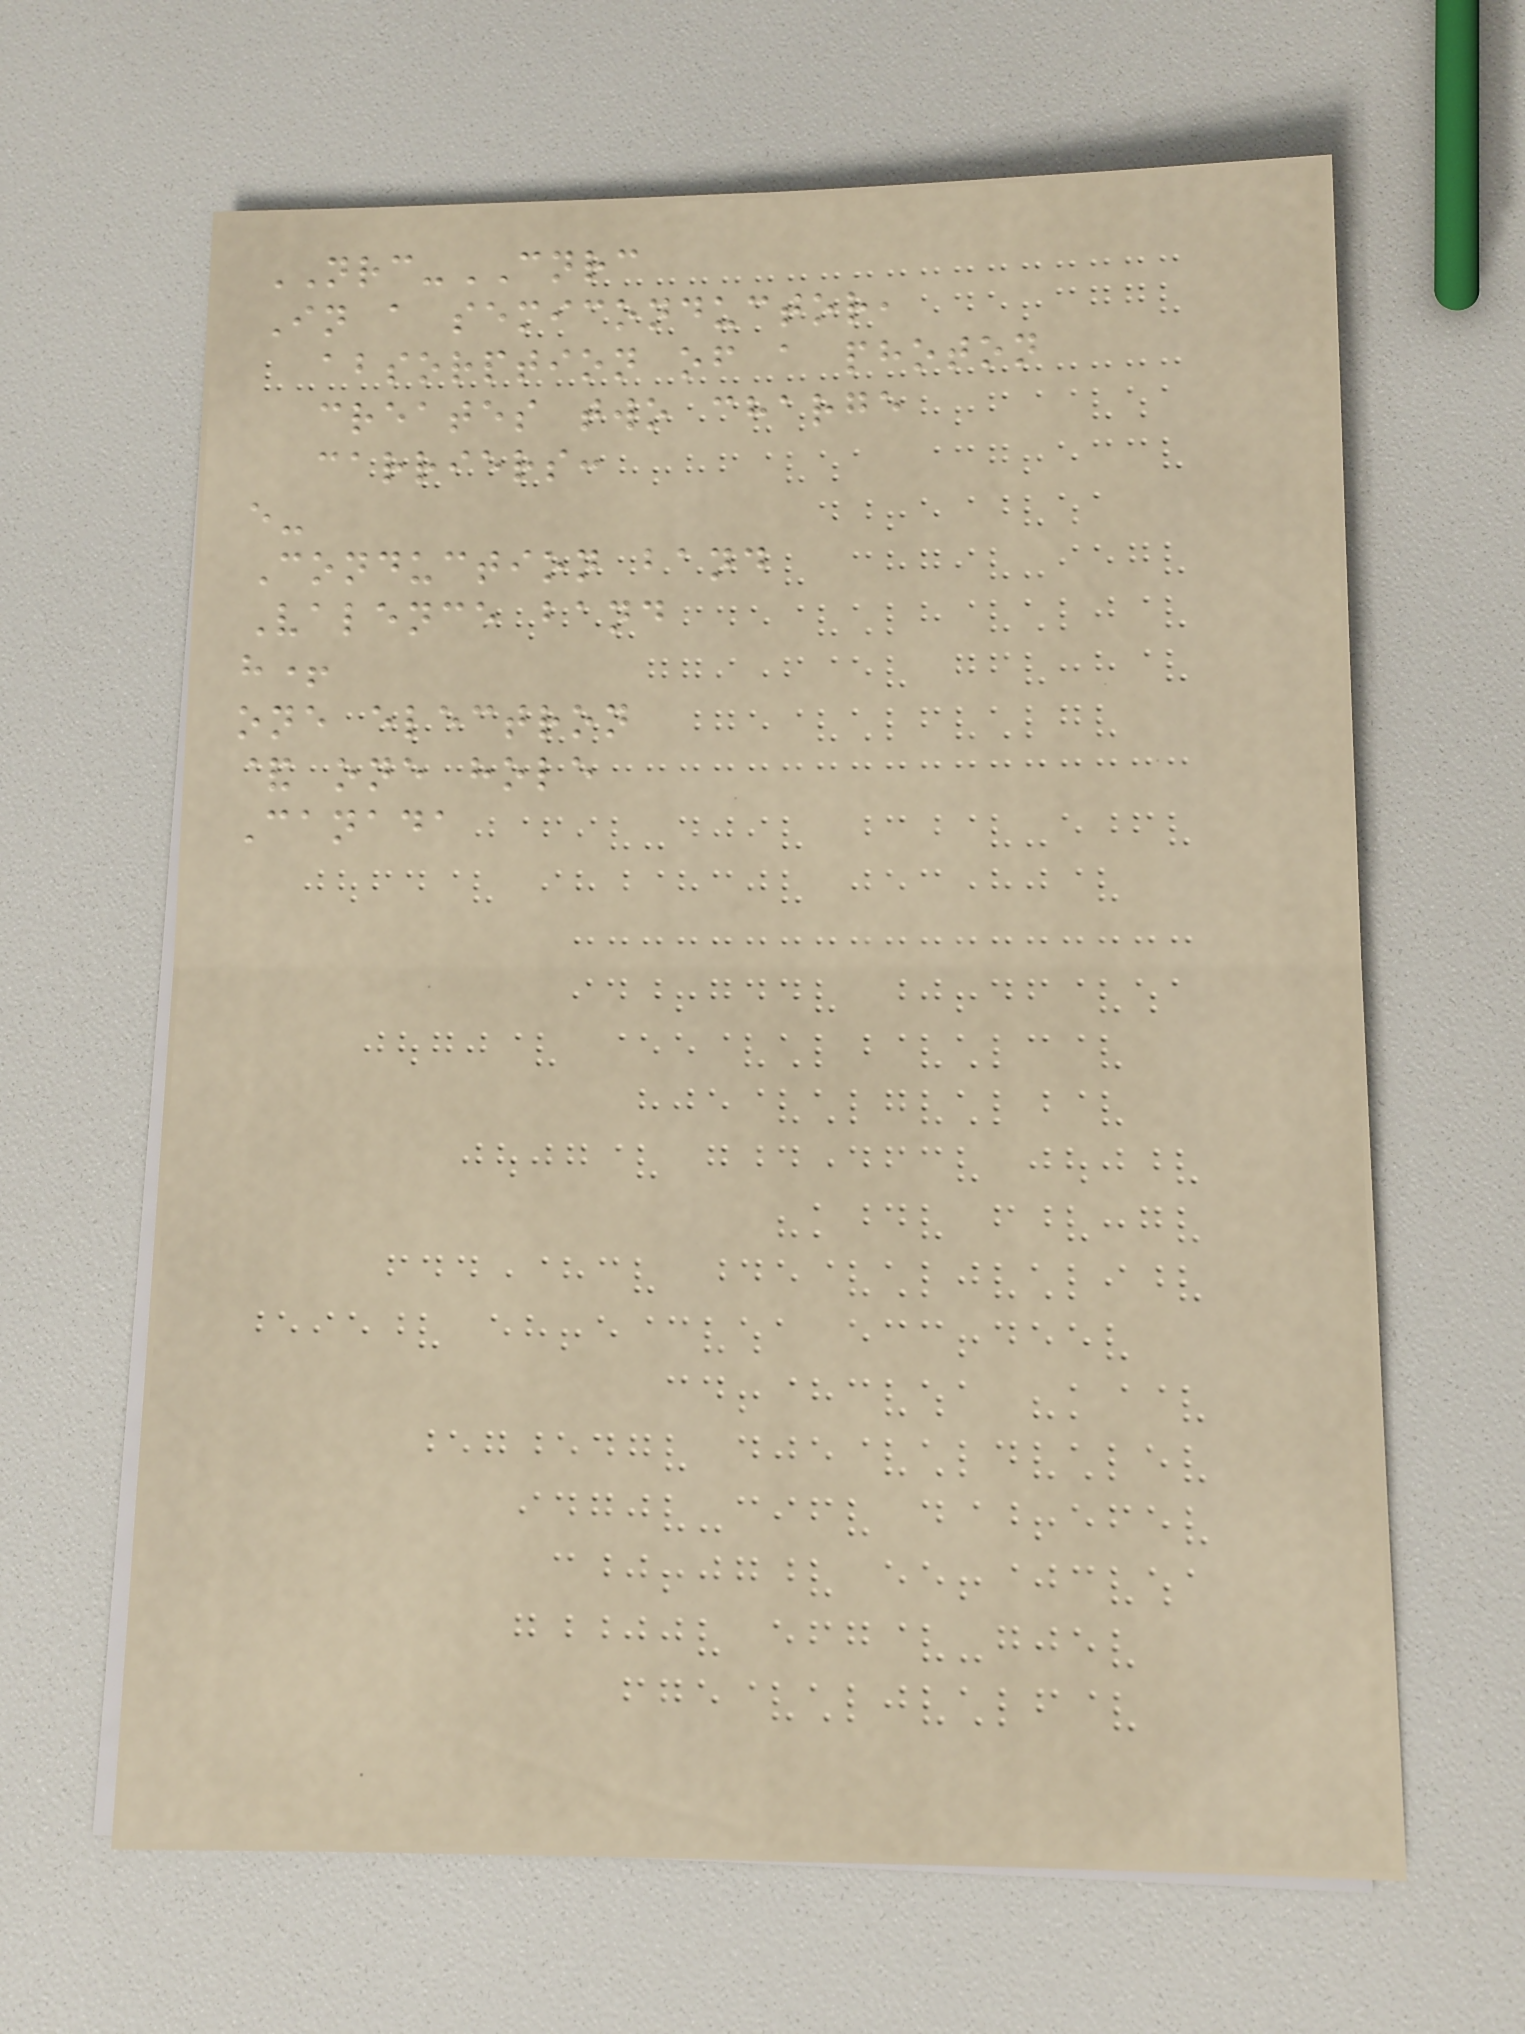NRC-CNRC
In a semiconductor,
absorption of a photon
creates two charge
carriers:
e-
Conduction band
Valence band
h+
one electron
& one hole
Canada
